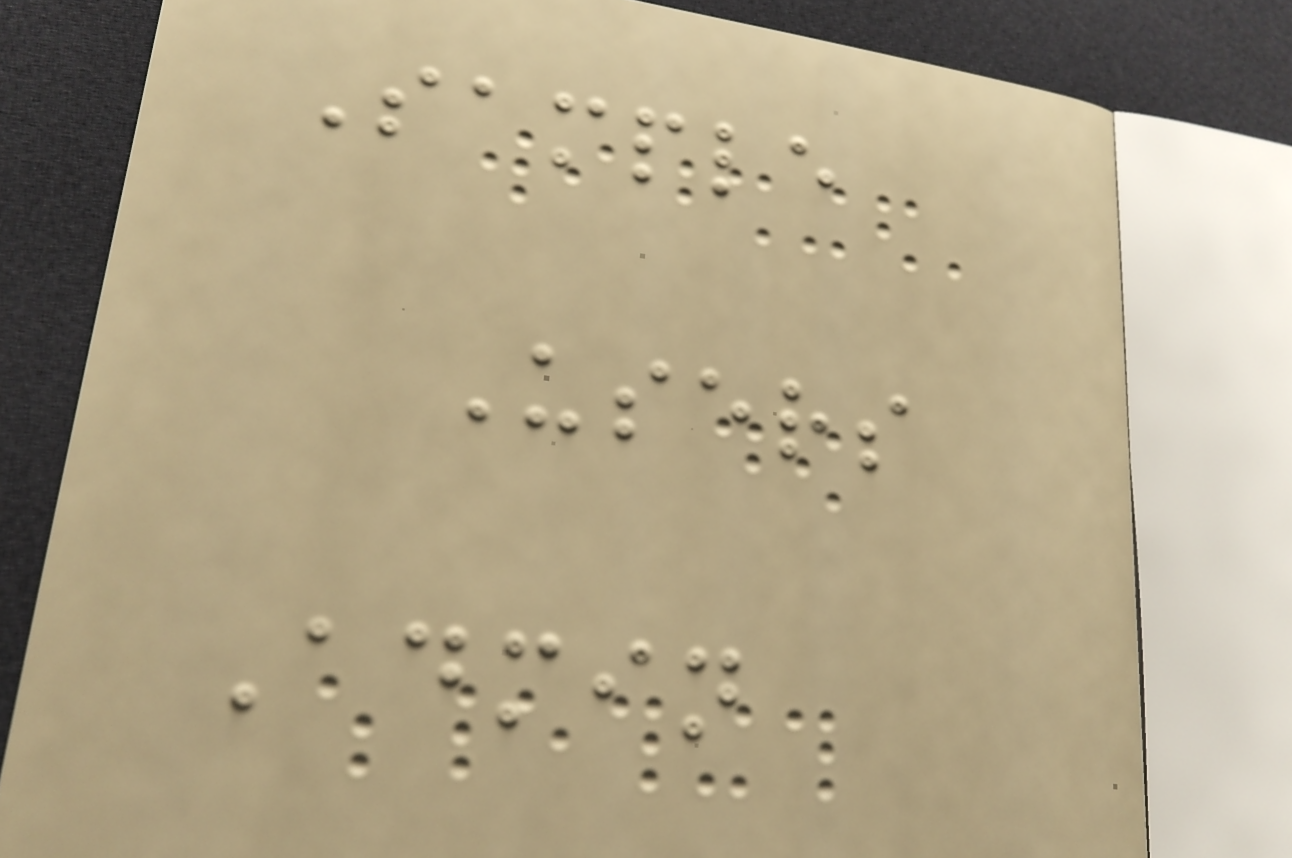Sample
Users
Admin
